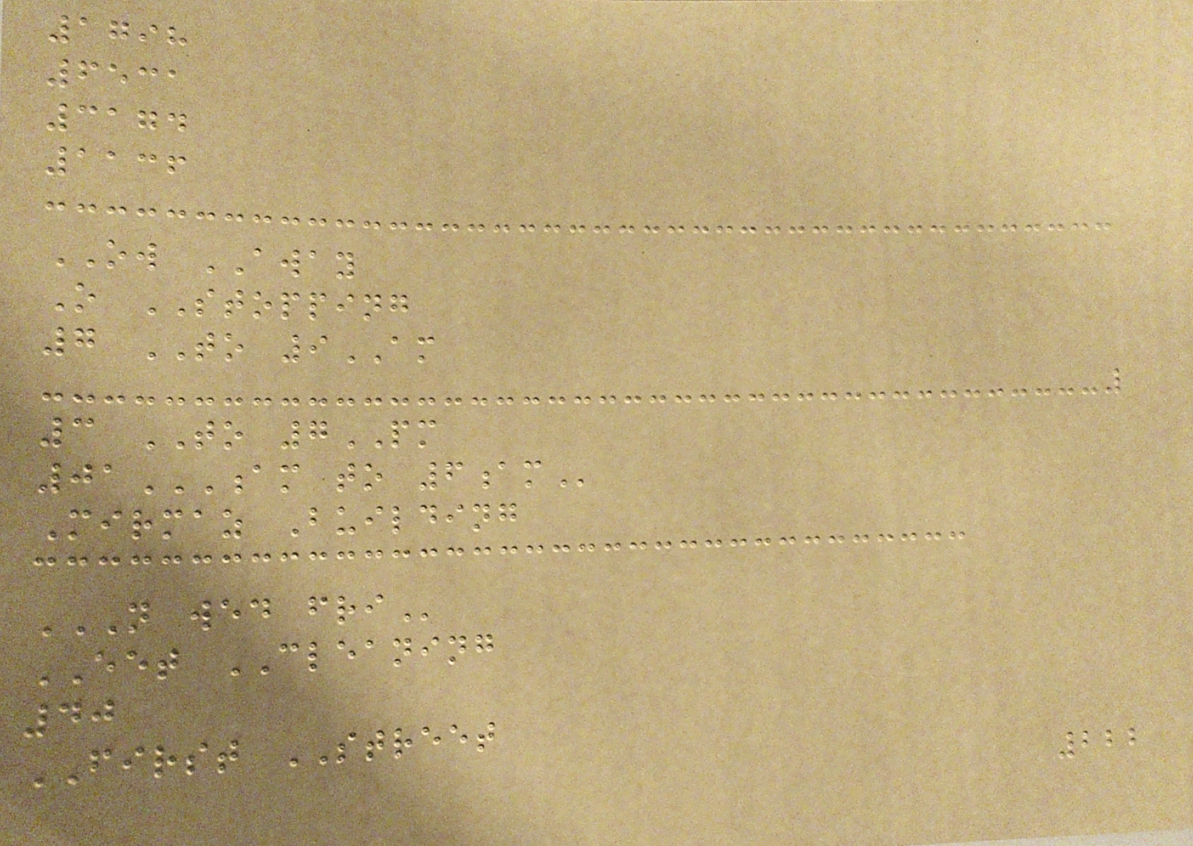1798
6531
3174
1136
OW AWAY
O STOPPING
7 TO 9AM
3 TO 7PM
01AM TO 6AM
Mirmaz Building
N WED FRI
EET CLEANING
40
FIRST STREET
222
